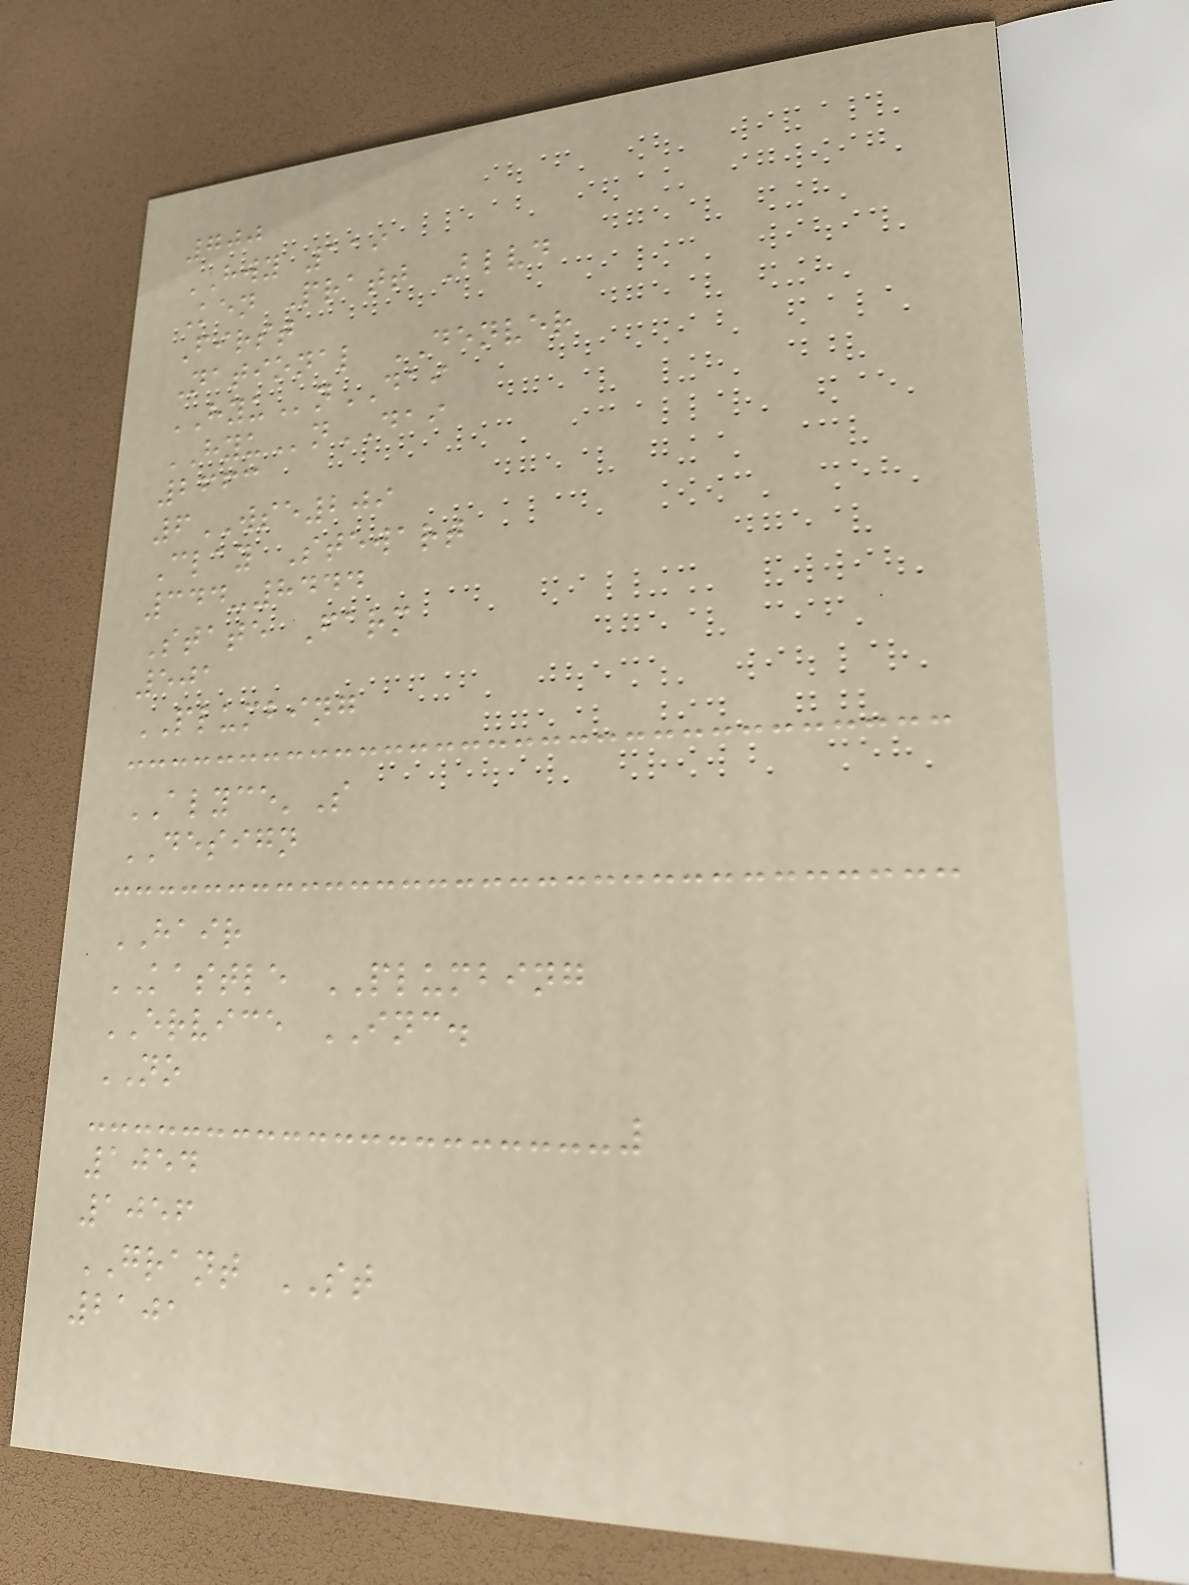700
HWY 119
Ken Pratt Blvd
First
National DENVER
HYUnDAI
HYUnDAI
2663
6WSE209
Clay Stewart
344-8444
State Farm
501
PLUMBING
ALYCE'S
DESIGN
HAIR
KASTLE PLUMBING
ERVICE INC.
NO
1054
1056
GRANT ST
2101
